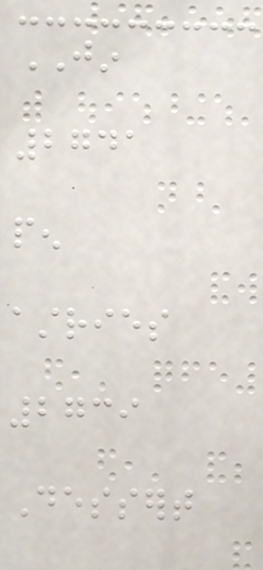JIN
2741
pen
astries
2739
Dessert
